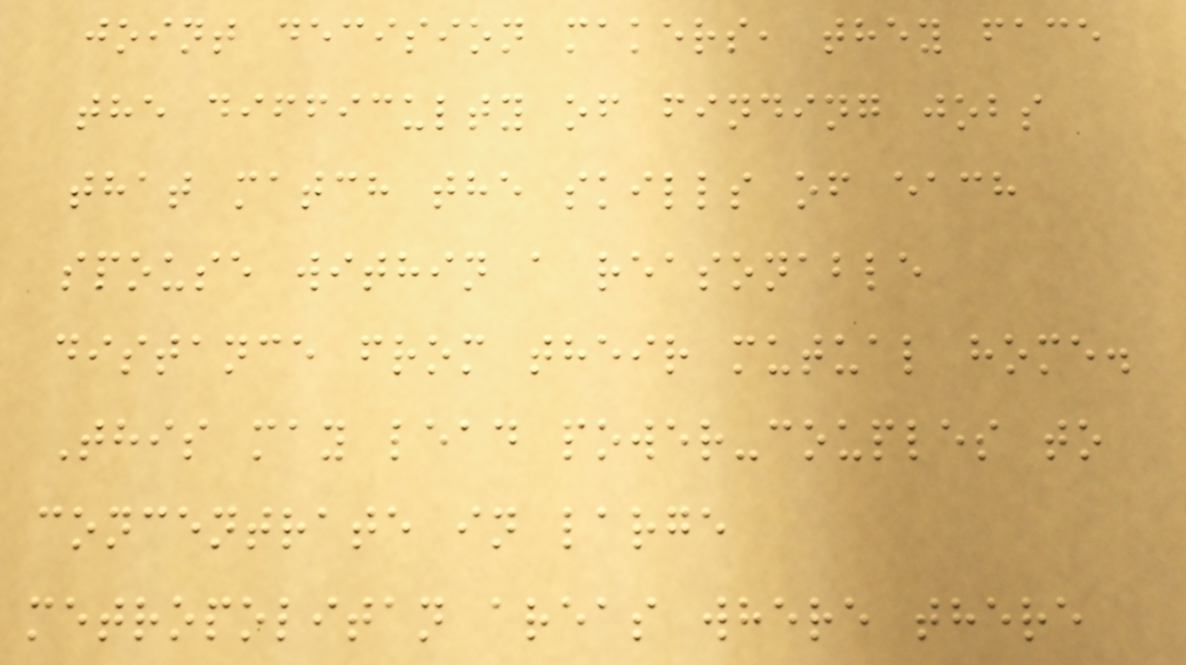joint decision makers, they face
the difficulty of finding jobs
that match the skills of each
spouse within a reasonable
distance from their mutual home.
This may lead power-couples to
concentrate in large
metropolitan areas where there
